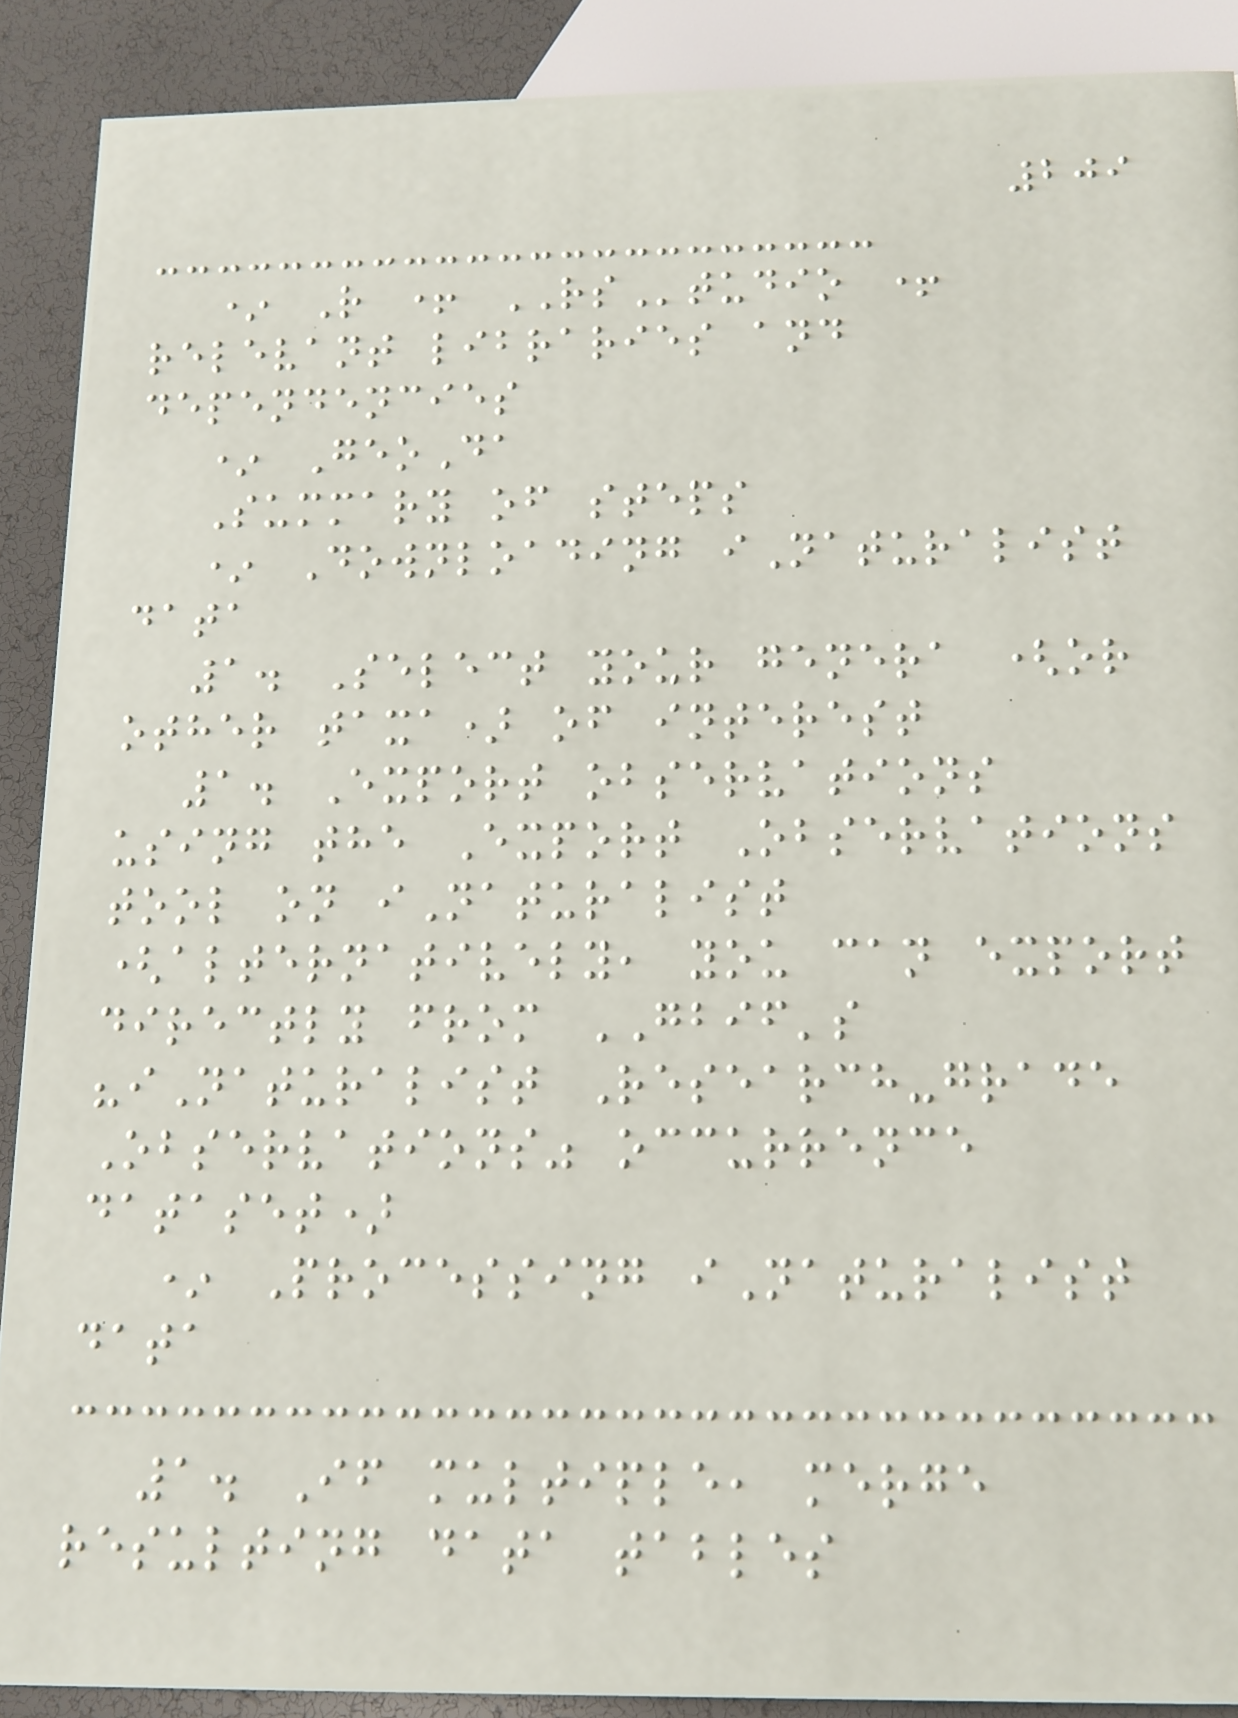209
* R + RStudio +
relevant libraries and
dependencies
* GeoDa
Summary of steps
* Downloading iNaturalist
data
1. Select your genera (or
other taxa) of interest
1. Export observations
using the Export Observations
tool on iNaturalist
(alternatively, you can export
directly from GBIF's
"iNaturalist Research-grade
Observations" occurrence
dataset)
* Processing iNaturalist
data
1. If multiple, merge
resulting data tables
